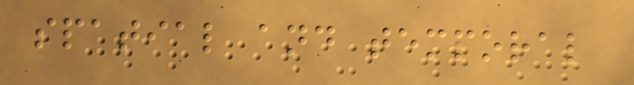spatial and temporal
